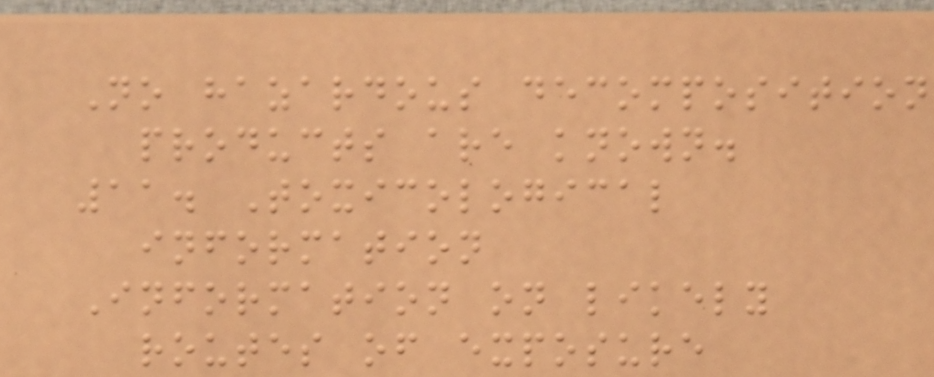No hazardous decomposition
products are known.
11. Toxicological
information
Information on likely
routes of exposure
